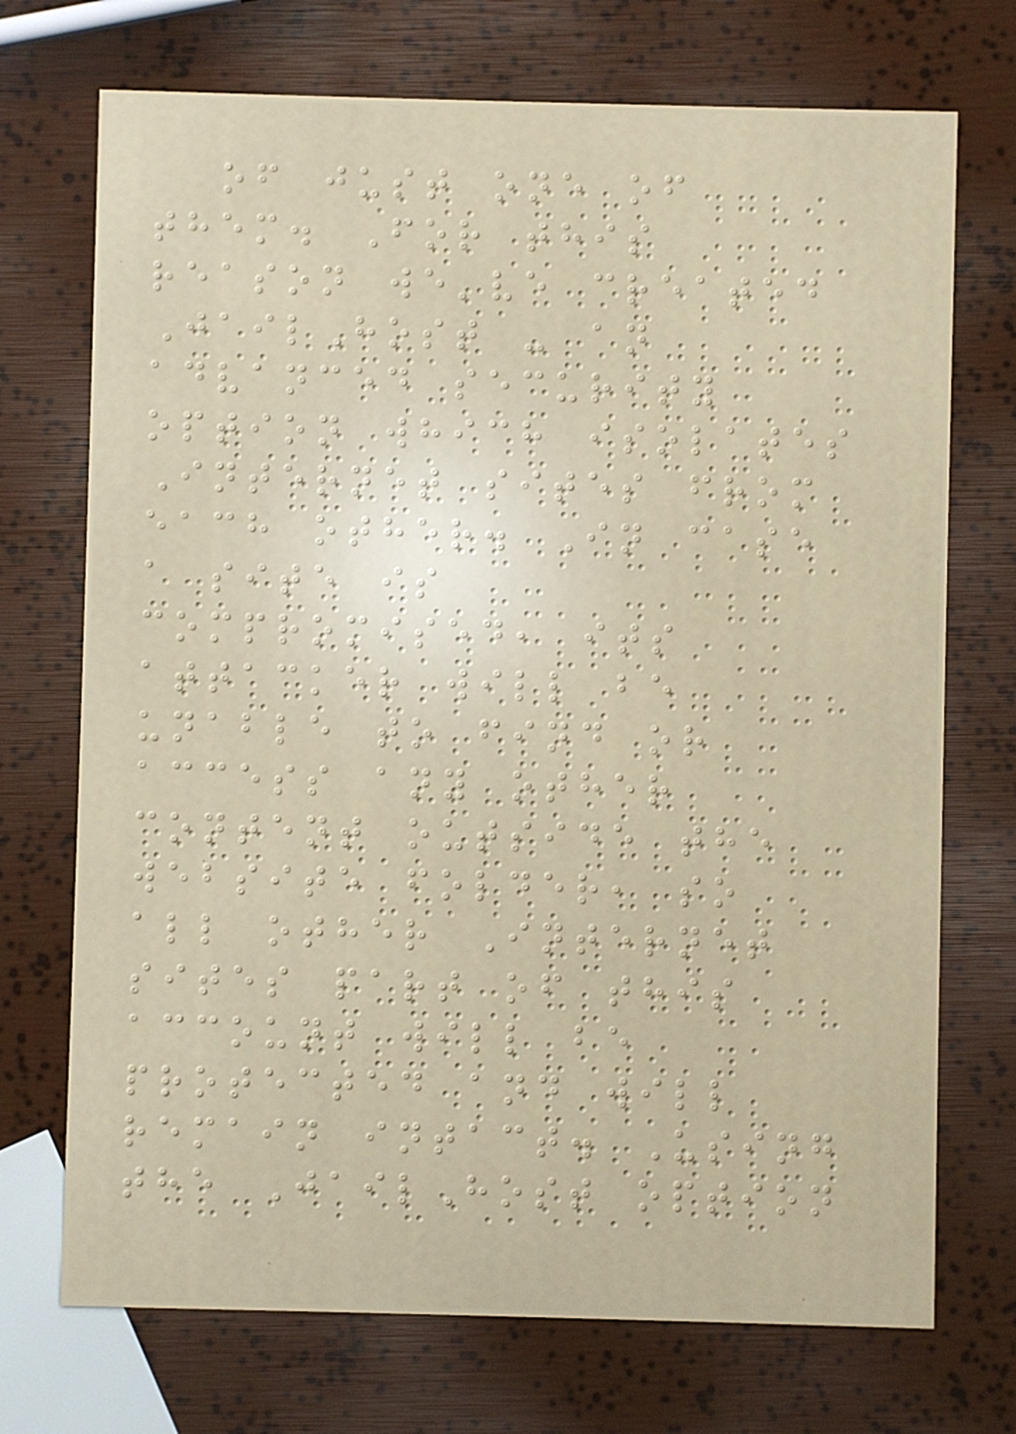of just one of
them. For this
reason we've created
JailHost - an
advanced security
option which isolates
Internet sites from
each other. In case
a site is
compromised, its
attacker will be
unable to find or
access any other
content outside the
website folder, so
all other Internet
sites part of this
account will be
protected and will
remain intact. Using
the JailHost option
